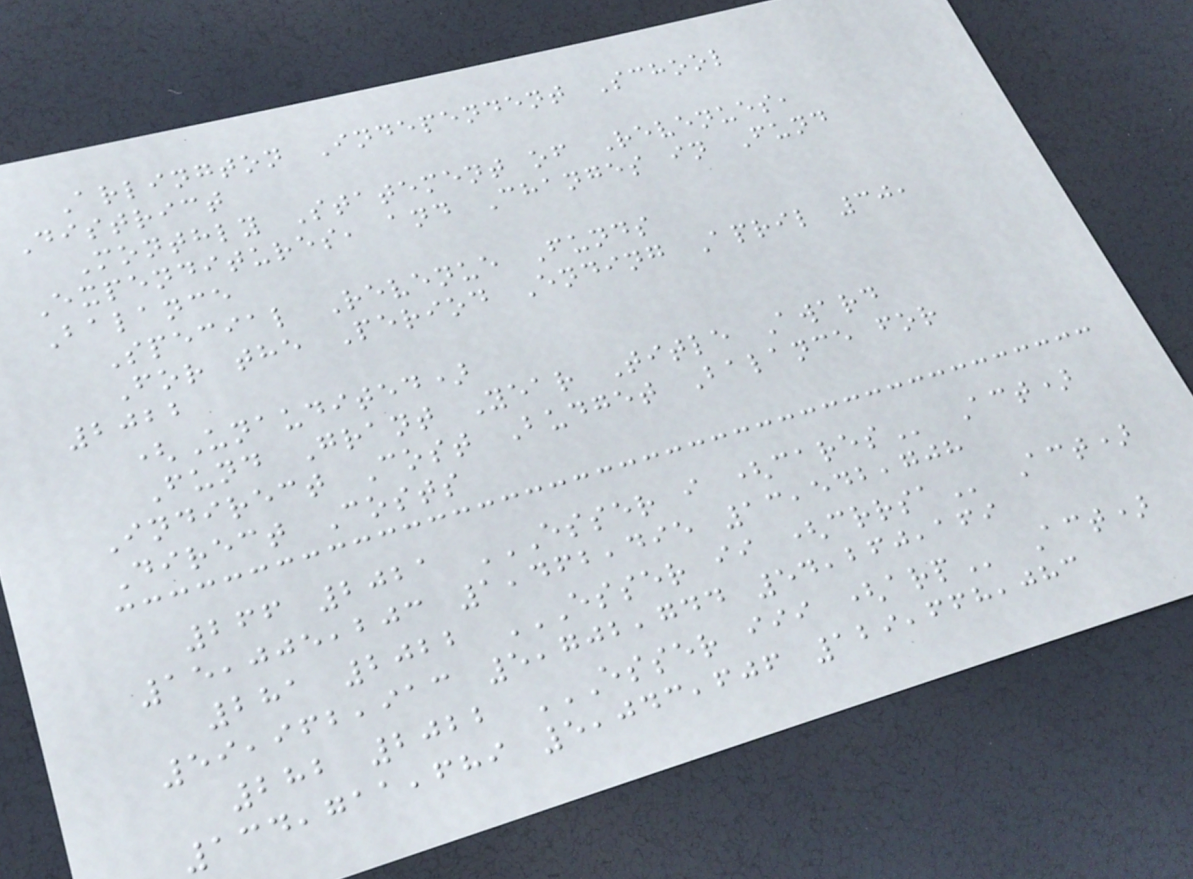Arlington Independent School
District
Monthly Statement of Revenues,
Expenditures, and Changes in Fund
Balance
Special Revenue Funds
For the Period Ending April 30,
2022
(Unaudited)
Fund Grant Year Title Award
Indirect Cost Budget Balance for
Direct Costs
266 2021 ESSER I (CARES Act)
15,005,203 1,462,495 13,542,708
281 2022 ESSER II (CRRSA Act)
59,962,913 5,702,744 54,260,169
282 2022 ESSER III (ARP Act)
134,711,689 5,043,606 129,668,083
